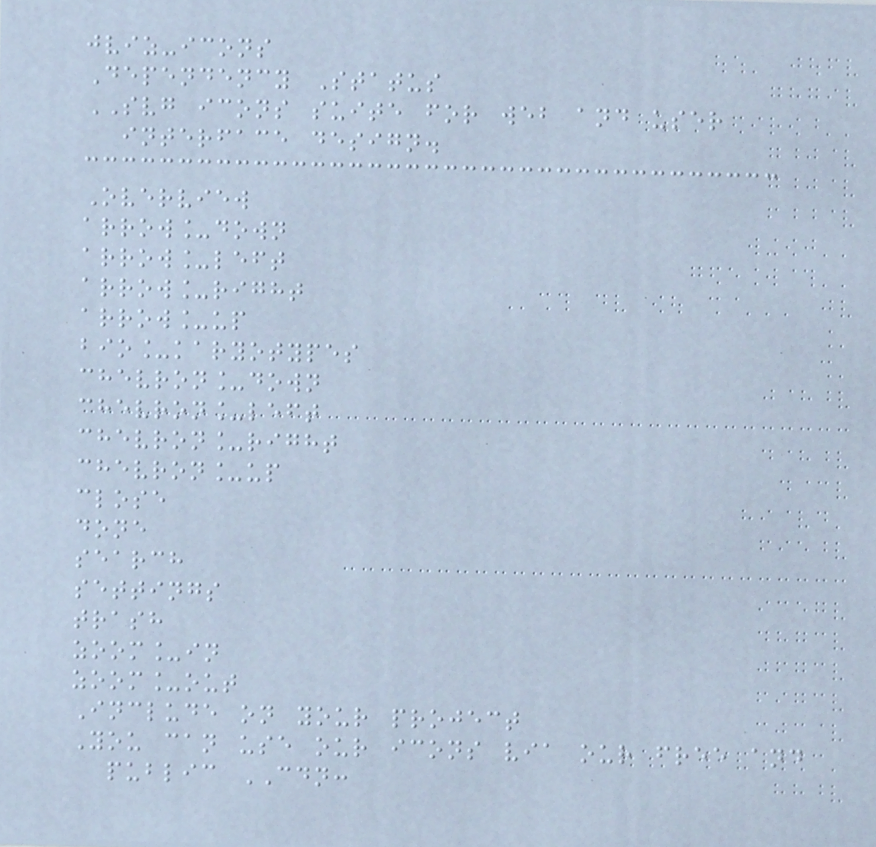jviz-icons
Dependency Status
SVG icons suite for web and user
interface design.
Overview
arrow_down
arrow_left
arrow_right
arrow_up
bio_karyotypes
chevron_down
chevron_left
chevron_right
chevron_up
close
done
search
settings
trash
zoom_in
zoom_out
Include on your project
You can use our icons via our free and
public CDN:
